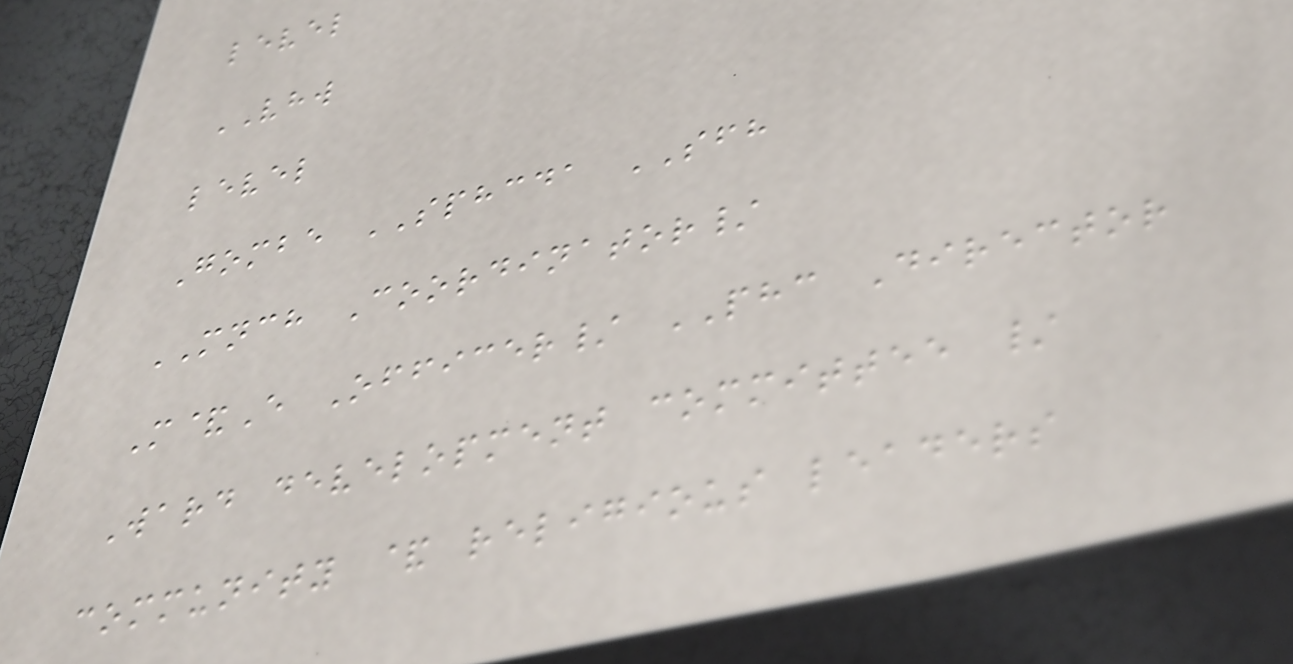level
VHW
level
Gombe SPHCDA SFH
MNCH Coordinator/
M&E Officer/ PHC Director
Ward development committee /
community & religious leaders
